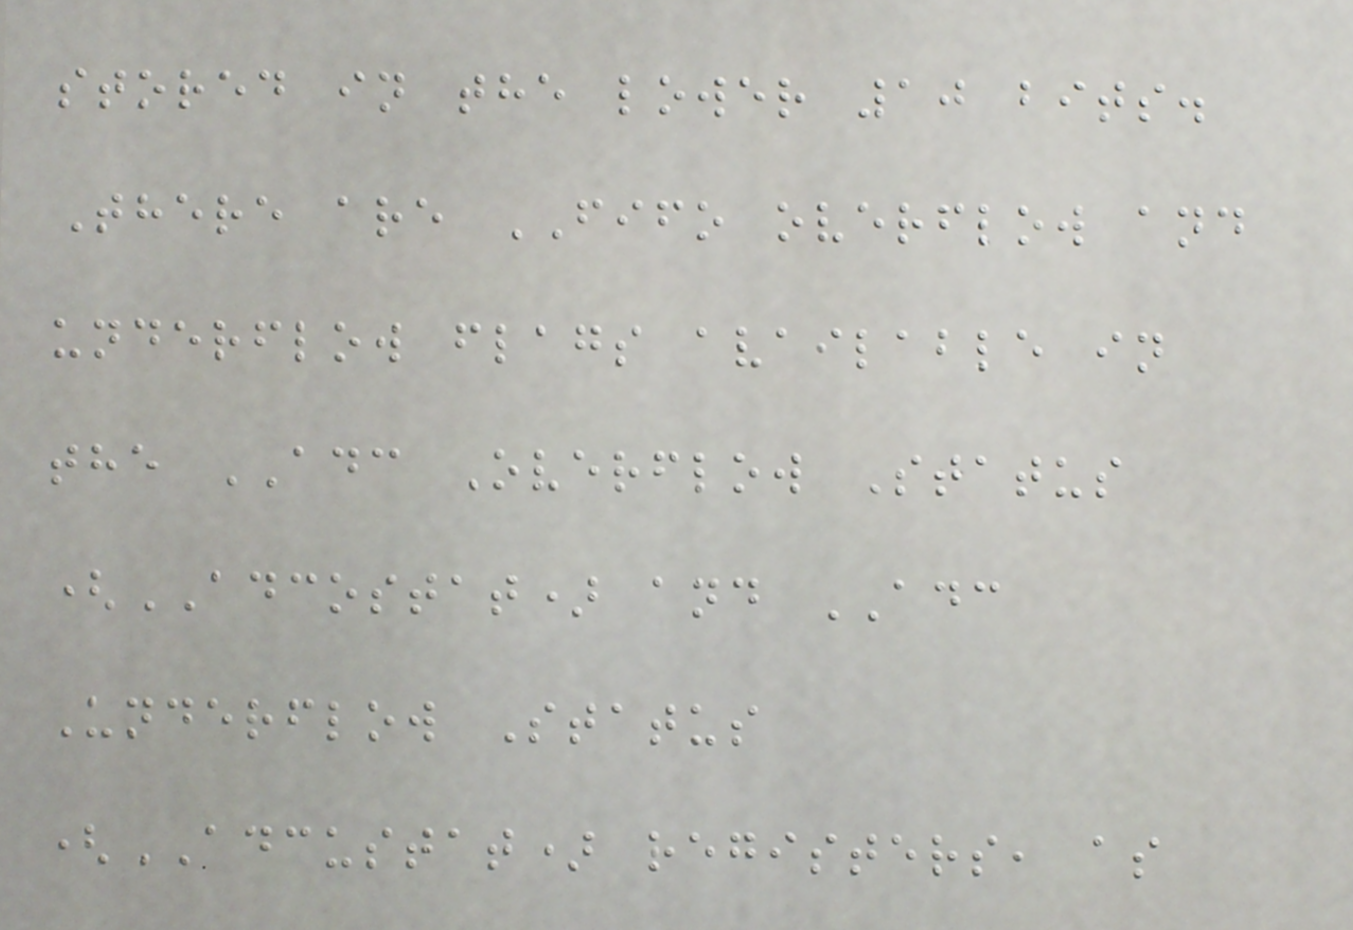stored in the lower 10 bits.
There are FIFO overflow and
underflow flags available in
the ADC Overflow Status
(ADCOSTAT) and ADC
Underflow Status
(ADCUSTAT) registers, as
